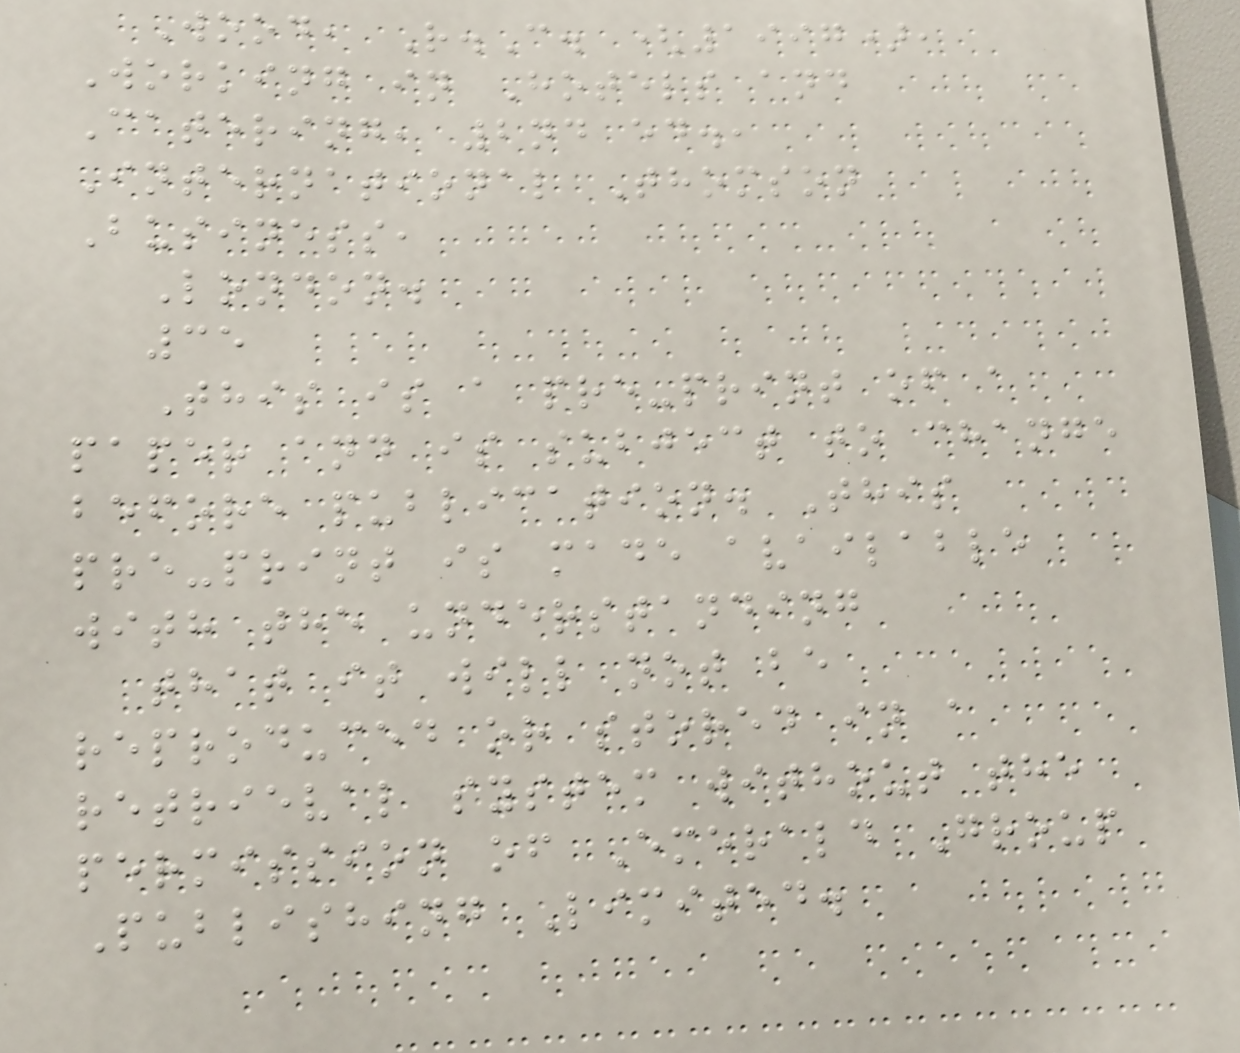Wood, R.C. (1997),
Working in Hotels and
Catering, 2nd ed.,
International Thomson
Business,
London.
35
This is a pre-print of a
paper and is subject to change
before publication. This
pre-print is made available
with the understanding
that it will not be
reproduced or stored in a
retrieval system without the
permission of Emerald Group
Publishing Limited.
